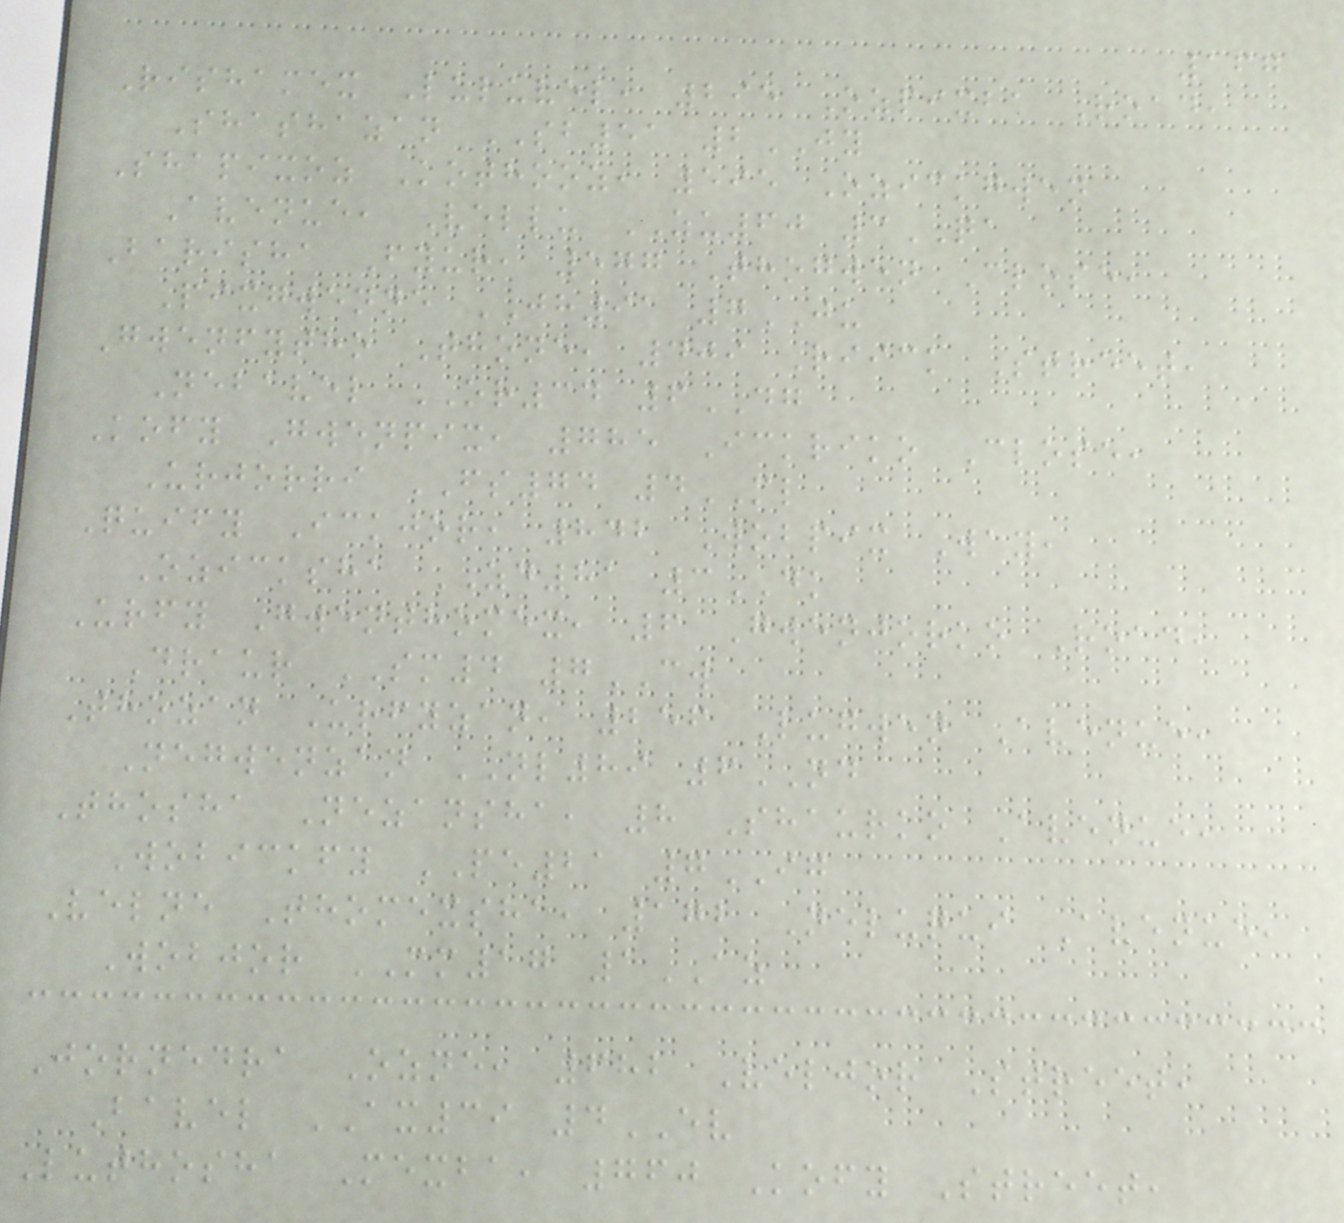167
Rishamex Luluvel, 295 Ozpixba Road,
Shashazan SB51 2JY
Shapixoz Kothooz, 595 Ozickgwen
Avenue, Vellu ZU60 3QA
Barisha Fyur, 577 Thogwen Close,
Pixgwenne JH91 7JU
Gwenfytho Thone, 409 Riick Street,
Nebavel OR34 6DG
Kofy Gwenpix, 785 Ickriko Close,
Urjorri FS74 4ML
Quify Ickjor, 842 Wobpix Way,
Ozicksha ZD81 3DK
Urfy Gwenthomex, 6 Gwenjorko Road,
Draur SM4 7CW
Thozan Urfyzan, 256 Lugwen Avenue,
Negwenzan NL89 6ND
Thosha Nezansha, 8 Shaurko Avenue,
Wobickfy PE21 7IG
Velne Thomexsha, 172 Neluqui Avenue,
Wobjor MM17 1AZ
Jornedra Ozne, 682 Veljor Street,
Bavel AX39 4EV
Luthosha Mexba, 760 Kofy Street,
